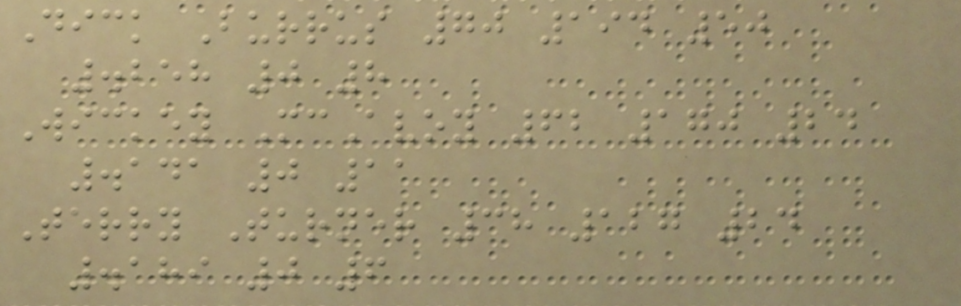Dick Burrus 70 194 50
.258 0 8
Wickey McAvoy 62 170 24
.141 0 11
Terry Turner 38 127 24
.189 0 6
